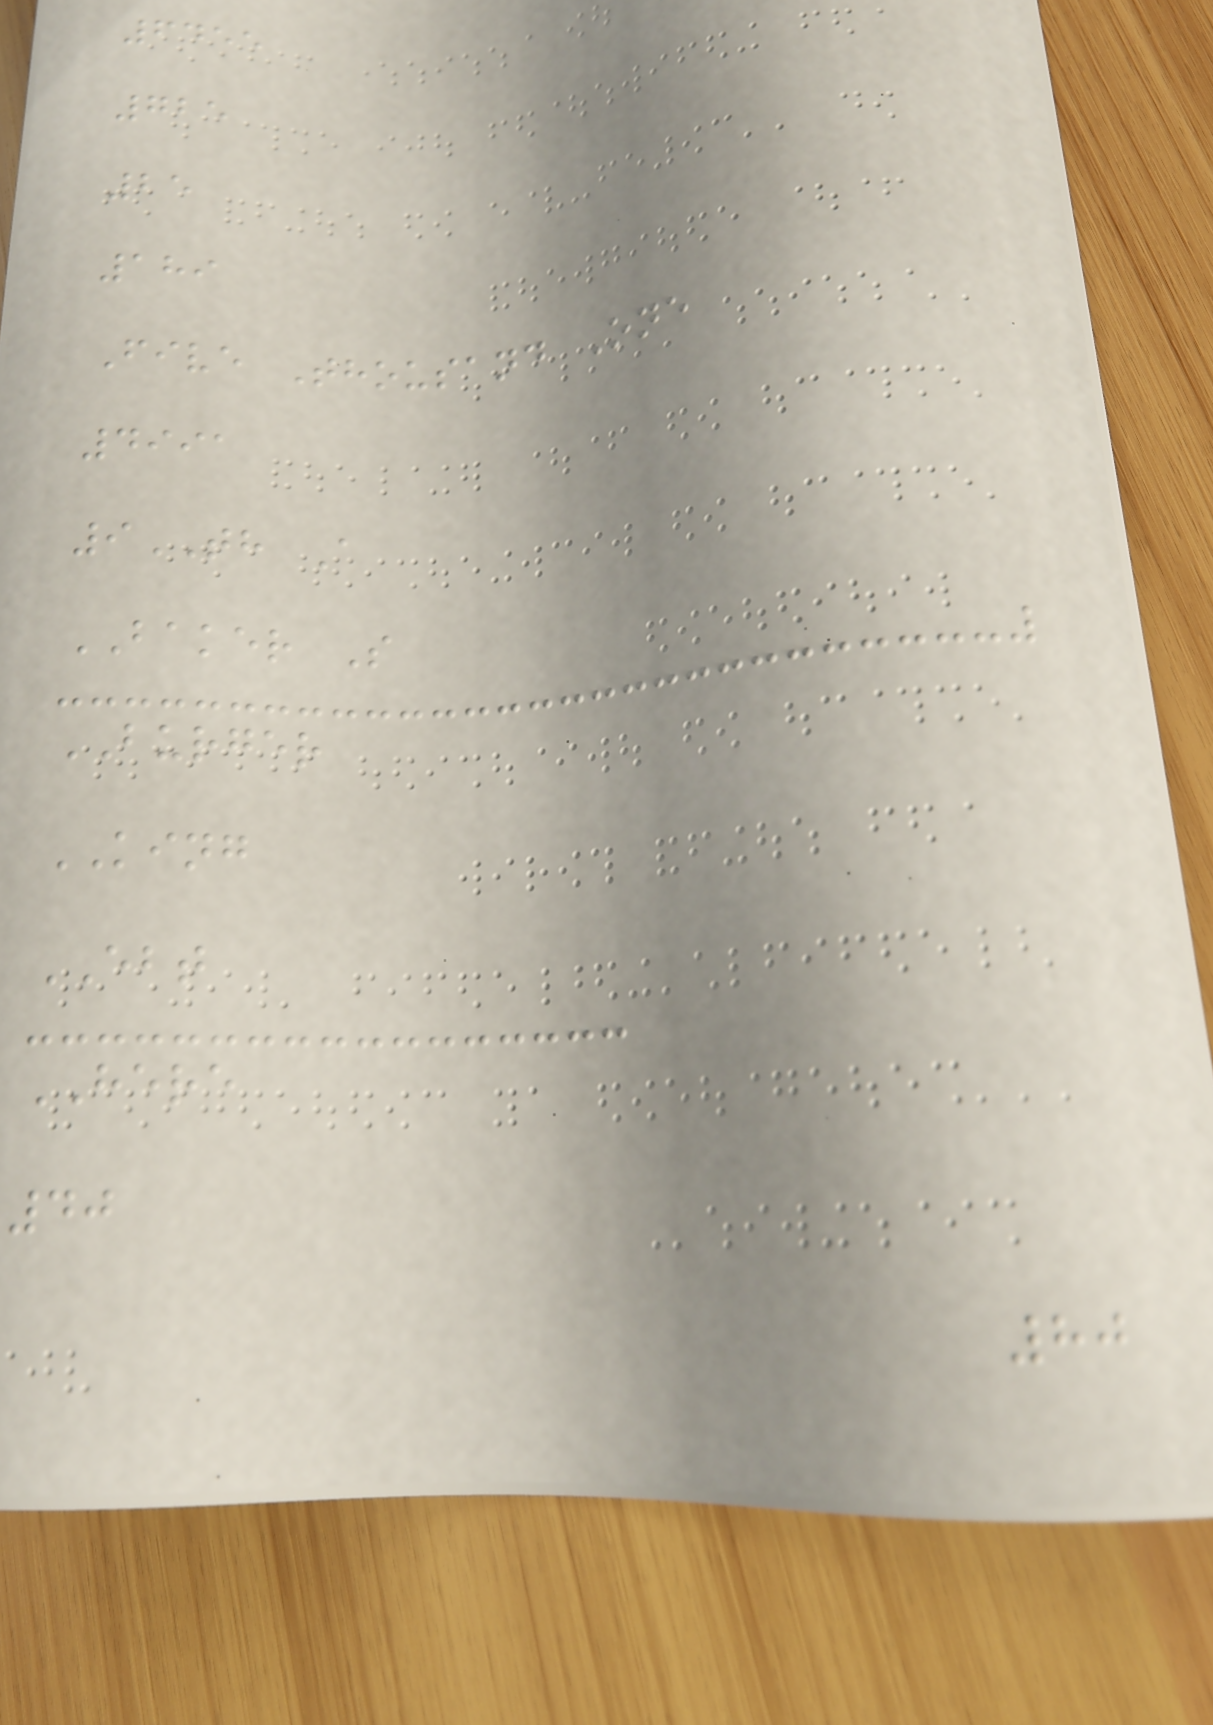6455
725
25
189
Five Thousand One
4991
9TH A
BAKER S
BURGER
KING
EBT
HERE
40
80
